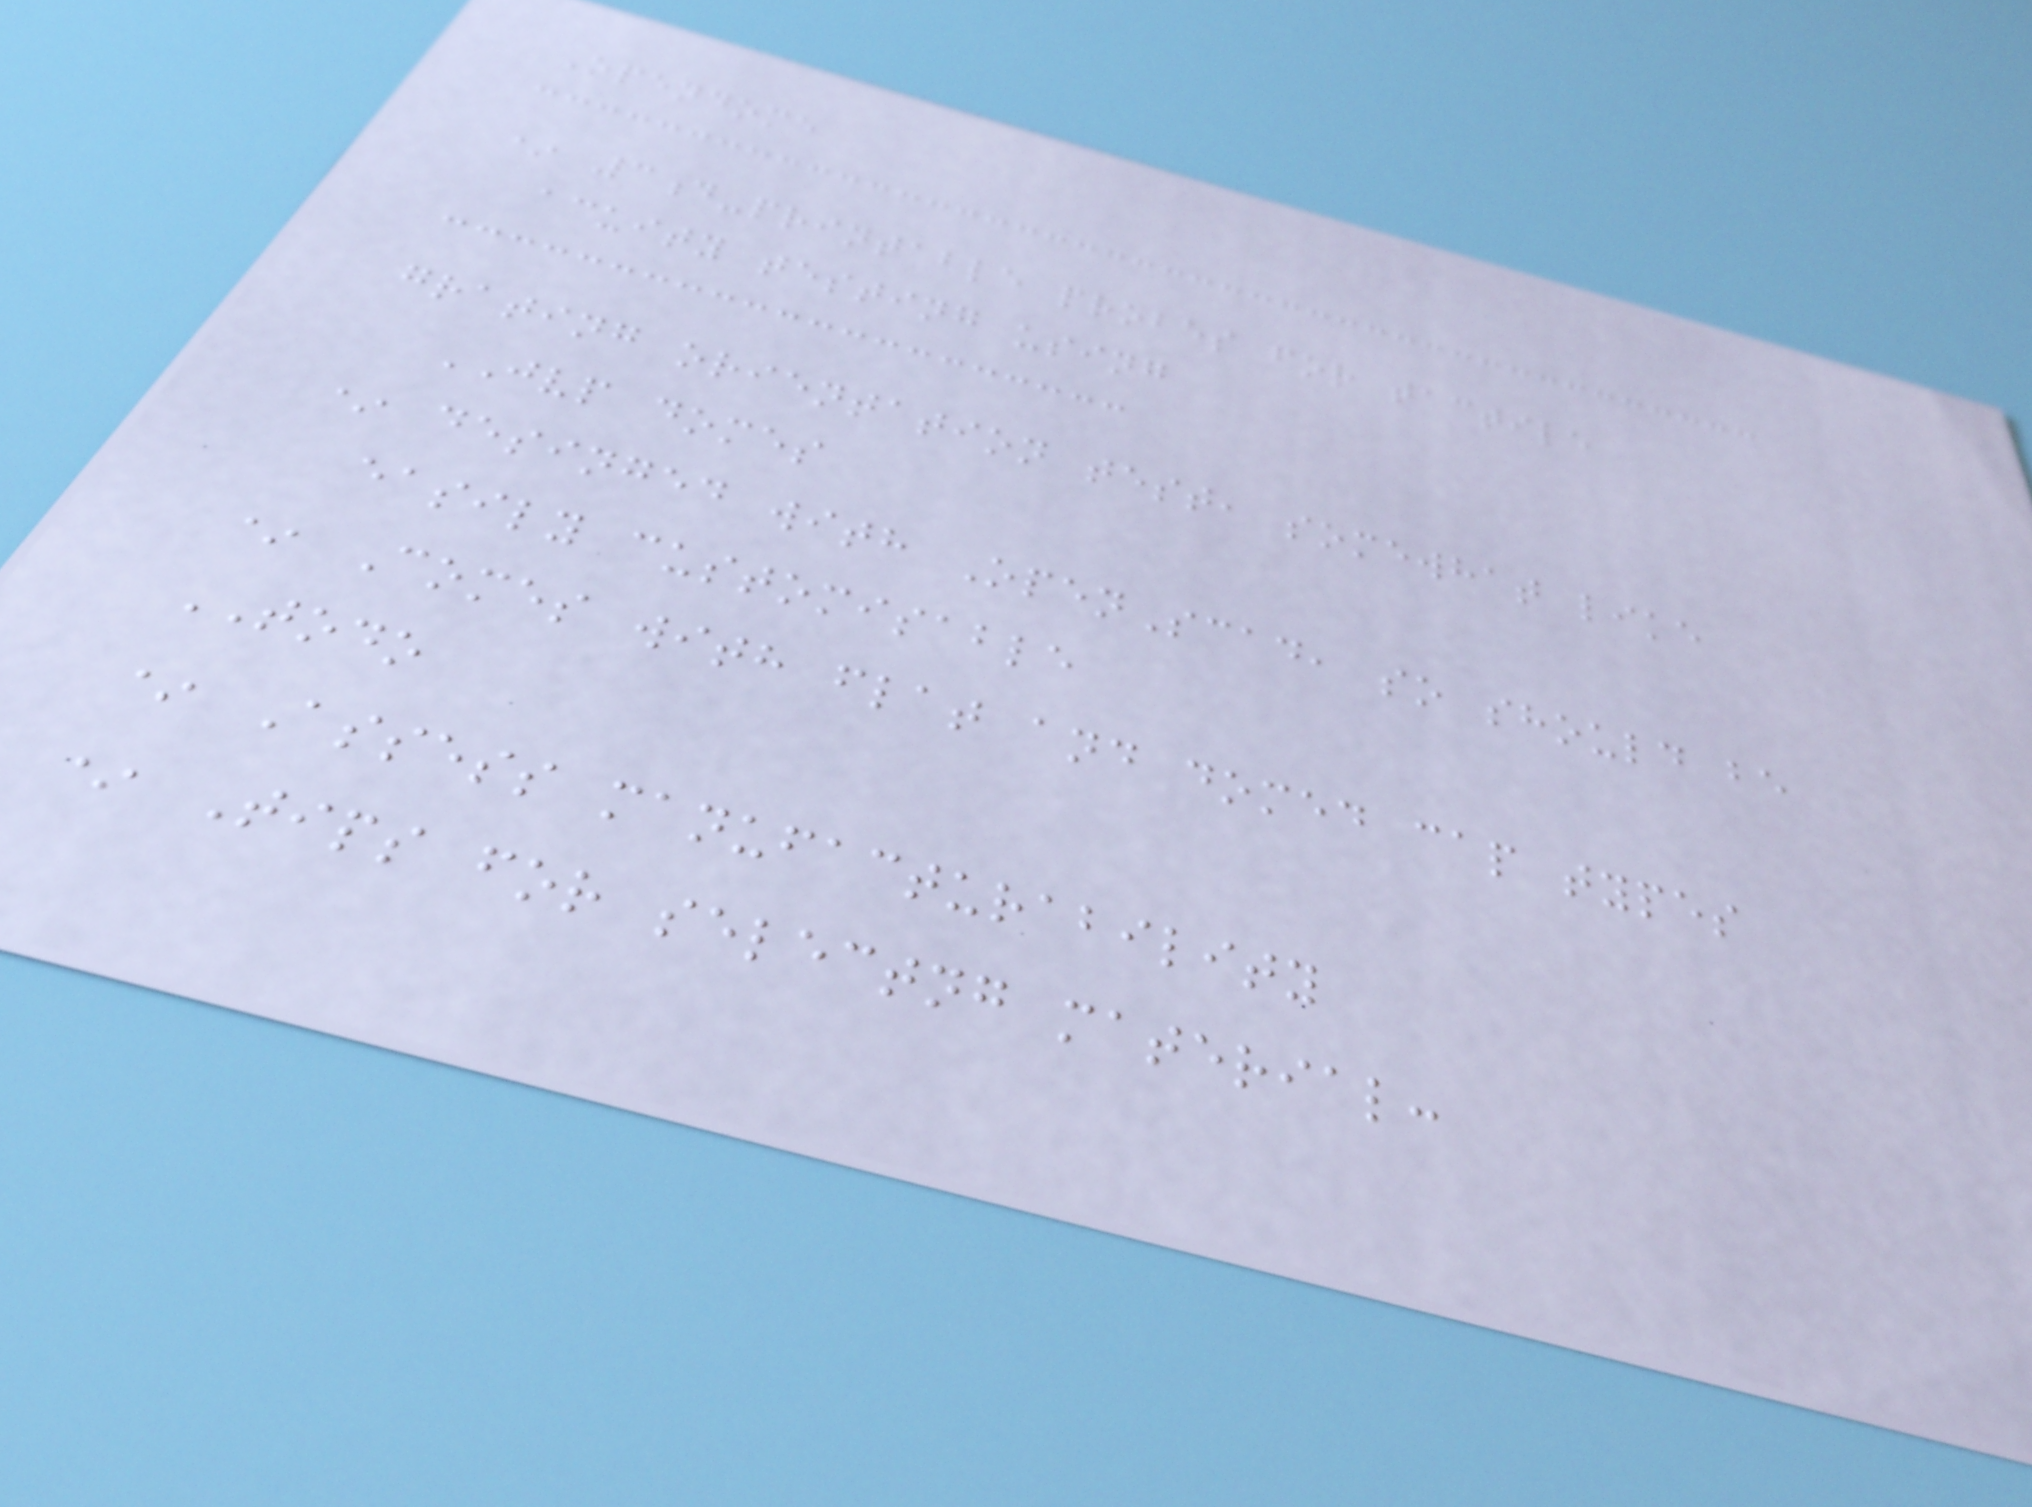Opendome
* 3d-printable probes for tactile
acuity testing using
grating orientation test, somewhat like
JVP domes
* desinged with OpenScad, so should be
easily customisable
* Comes with flat and domed cap types
TODO
* Assess manufacturability
* Tips for selectng material:
